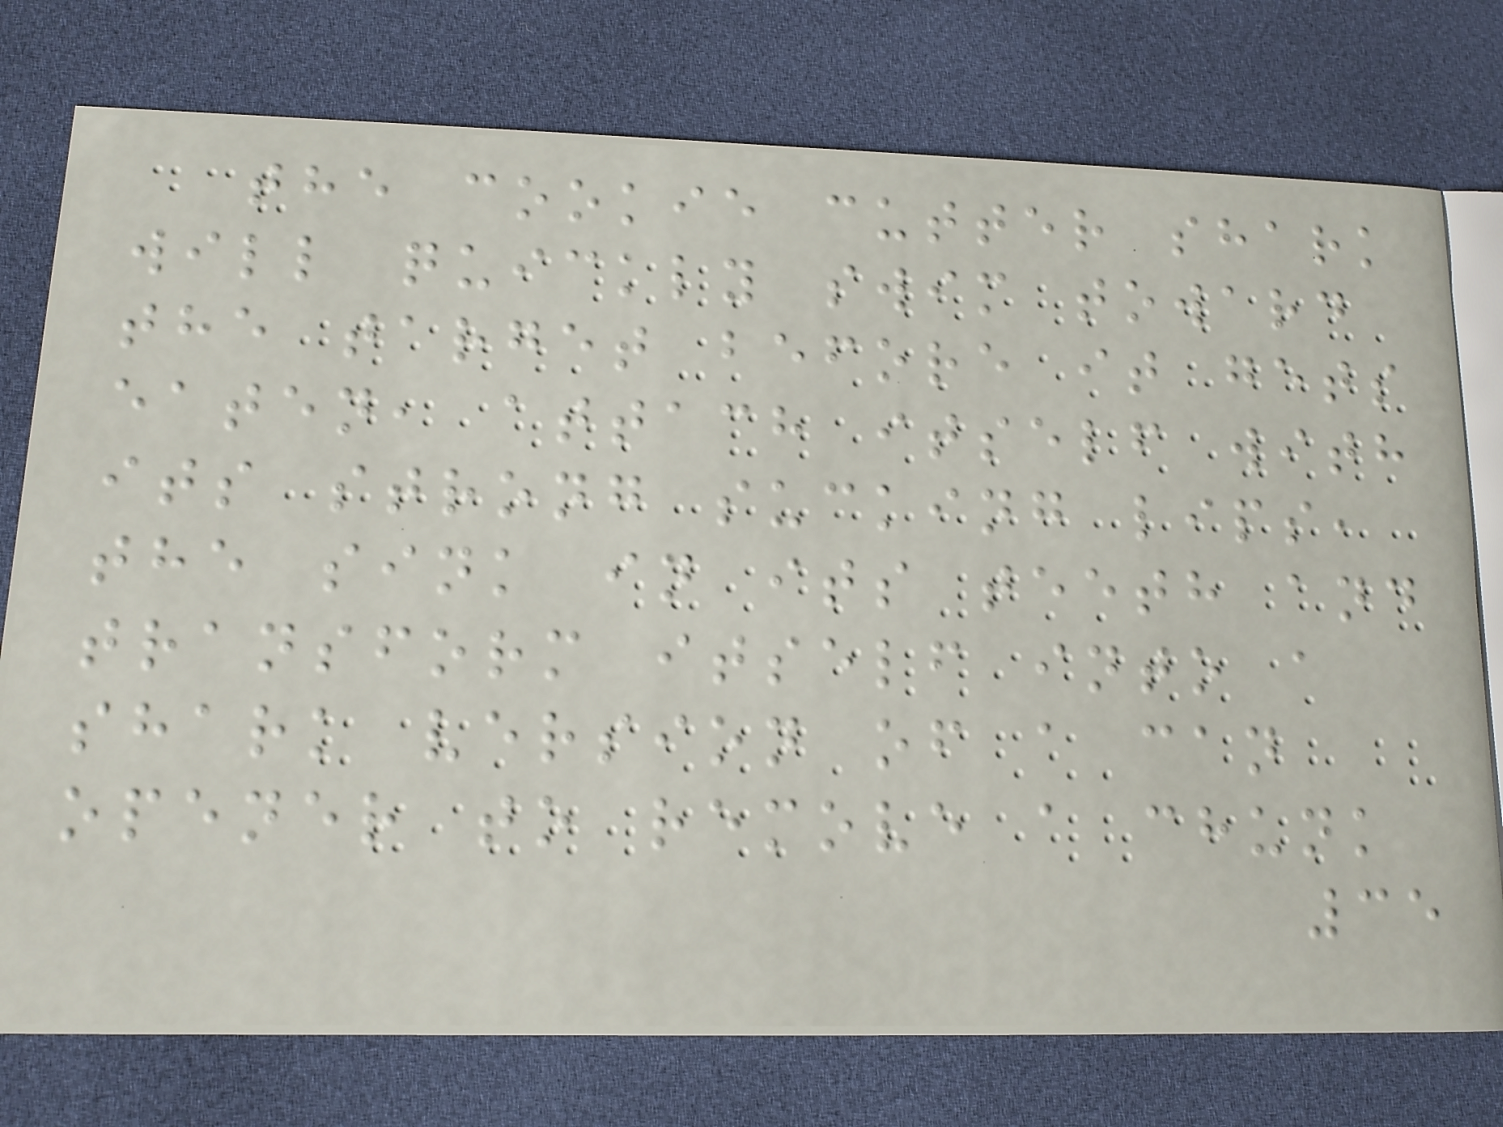the cookie cutter shark
will quickly swim toward
the target before it gets
eaten, attach itself with
its strong sucking lips,
the sink in its teeth and
transform itself into a
shark version of a can
opener to remove a chunk
35
